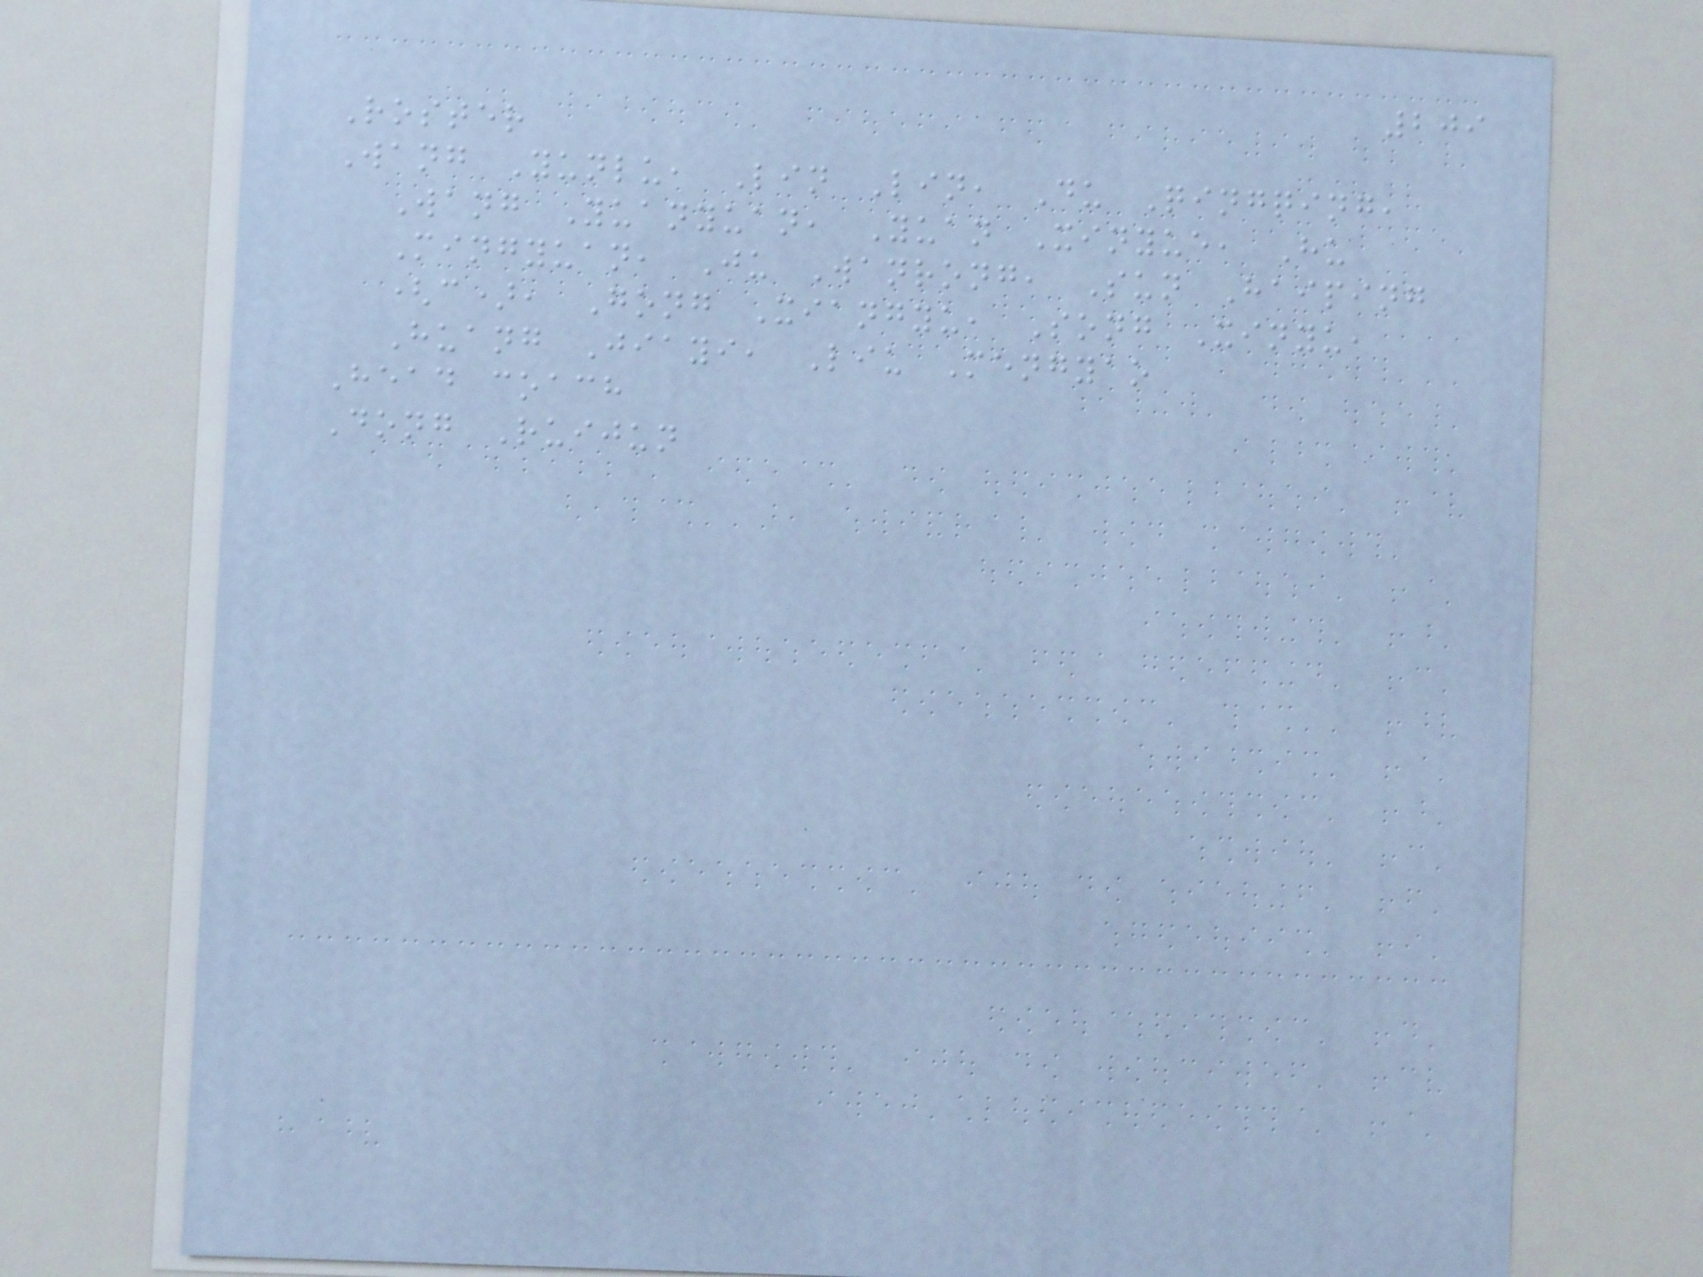209
Roster
Wang Yunlu, Lin Lin, Du Qingqing,
Wang Yuanyuan, Yuan Xinyue, Hu
Mingyuan, Ju Wanrong, Sun Haiping
(c), Gong Xiangyu, Song Xinyu,
Huang Jiayi, Liu Mengyao
Head coach
Dong Ruijun
